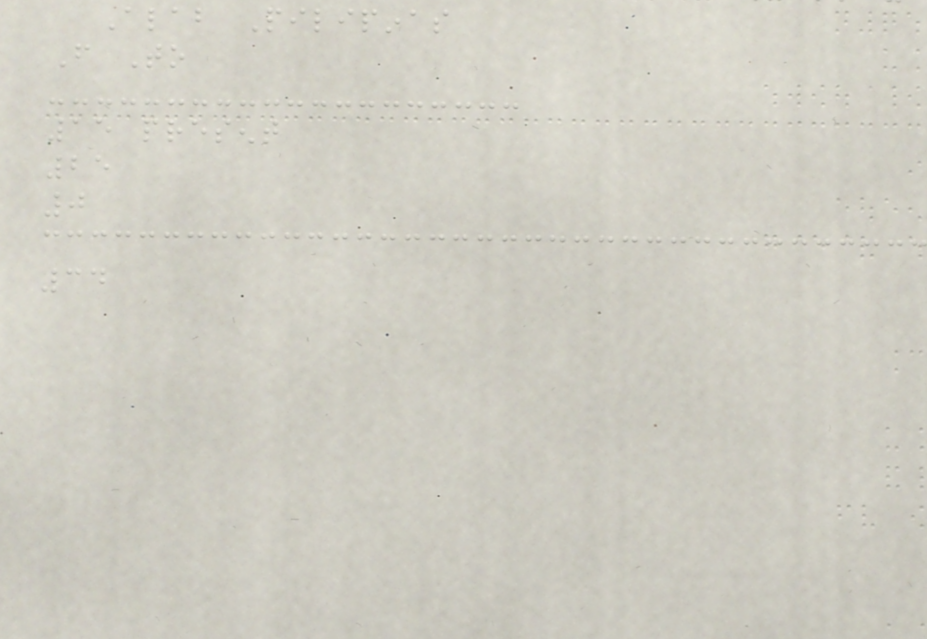Alab Pilipinas
From To
15 present
25
0
34
